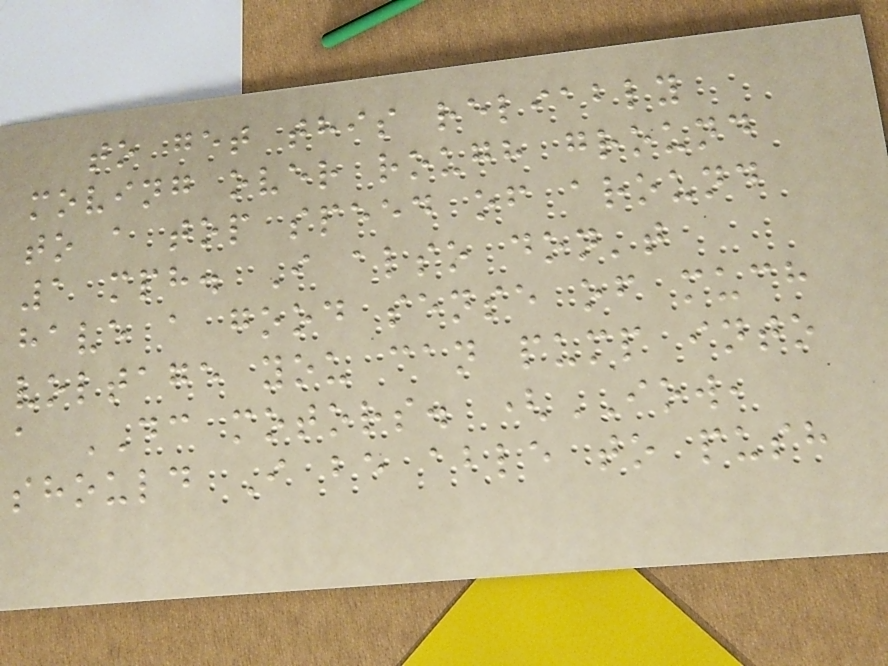to get this reliably
moving over rough ground
to a top speed of around
1 mph. I also don't
have a good sense of much
voltage you can pump into
a DC motors. (IOW,
should I be able to push
